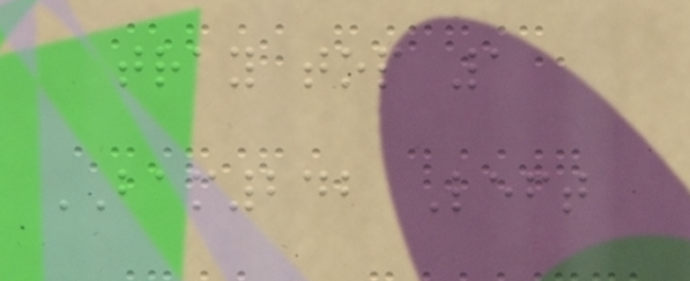tray top 1
BAM242 Left
